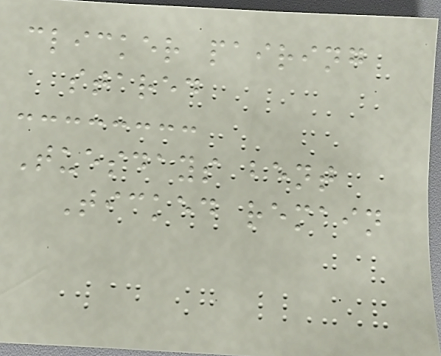clicker pairing
stared
Tuesdays bent
Ticked remain
